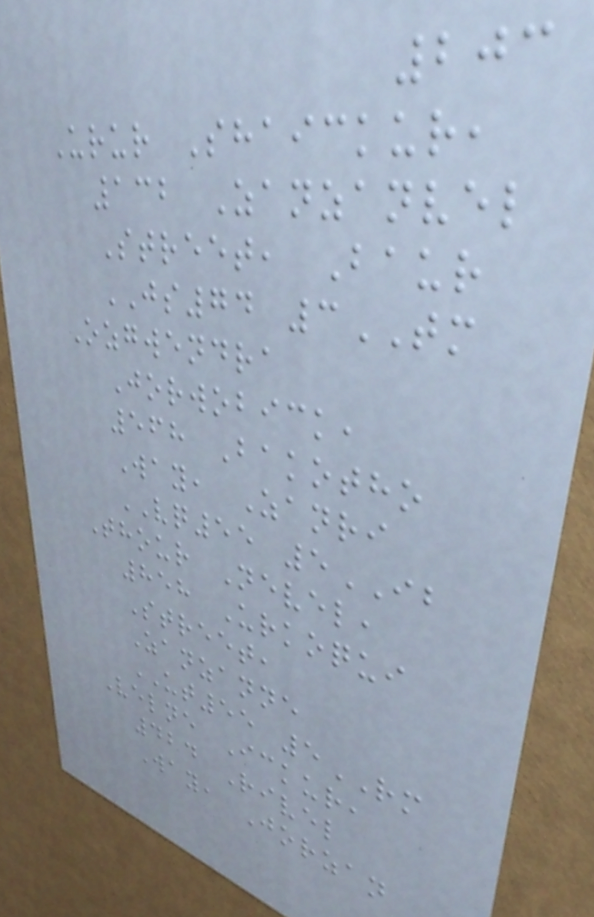203
Urur Shaickur,
132 Zanzanvel
Street, Baur
JS74 3TM
Ozgwendra
Jorwobick,
568 Bakotho
Way, Zanri
VQ55 5IB
Thour Nevel,
858 Urkoqui
Street,
Zanzanne
UT55 5RM
Velne Ickur,
424 Rivel
Way, Jorzan
